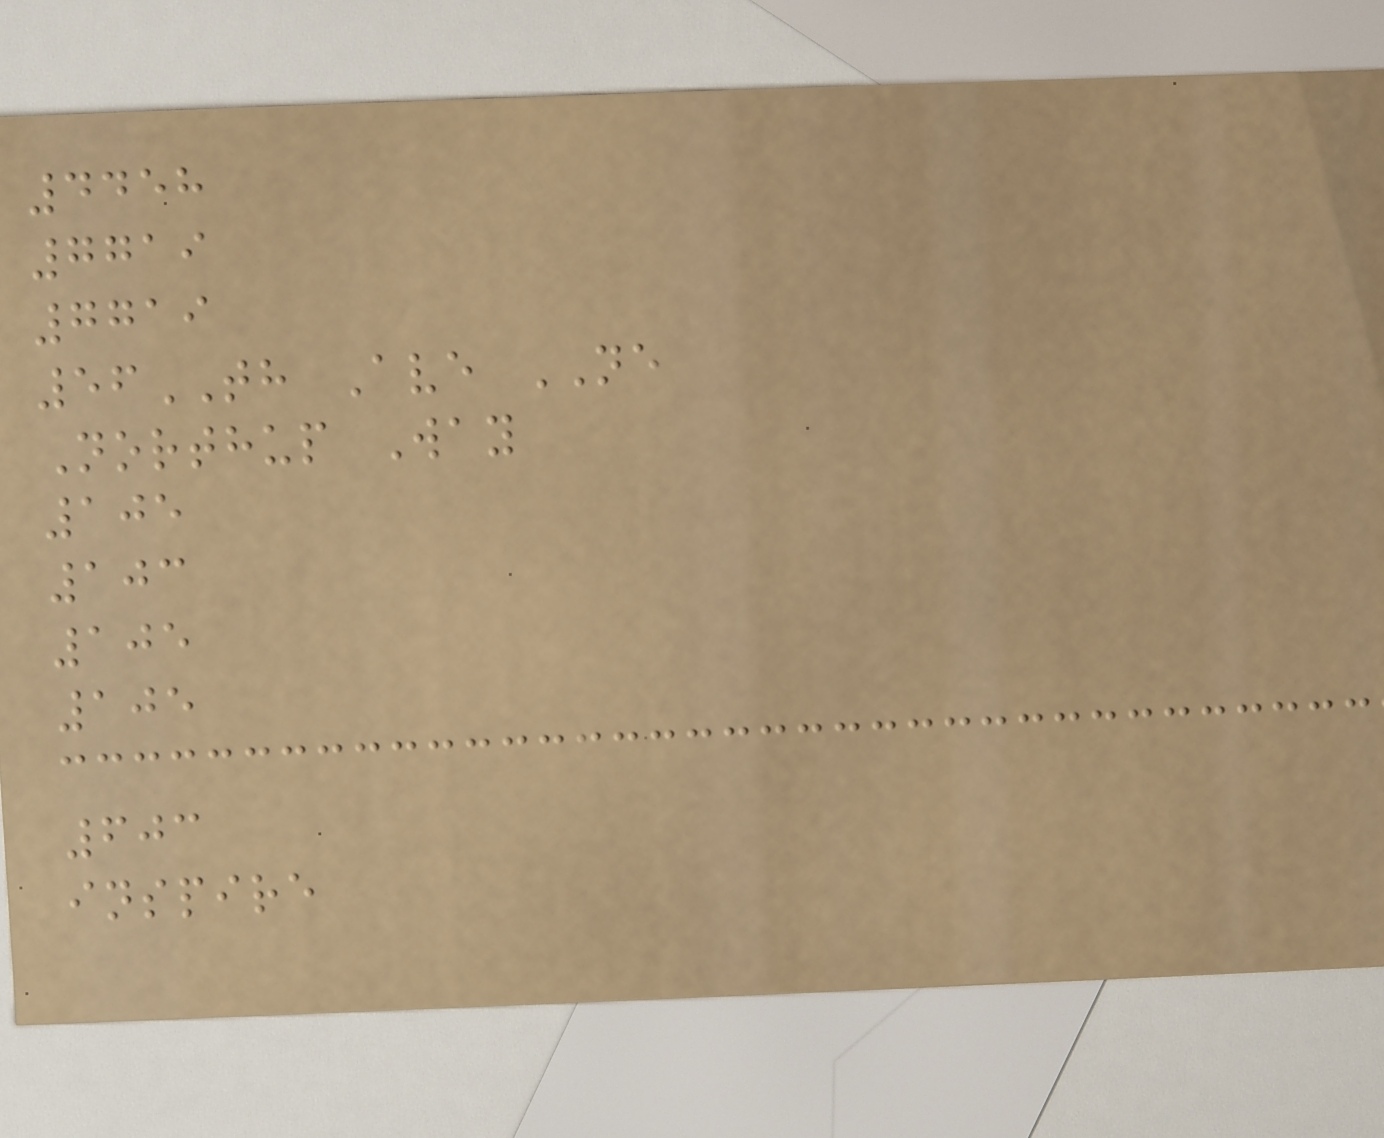4458
7719
7719
56TH Ave NE
Northup Way
105
103
105
105
603
inspire
